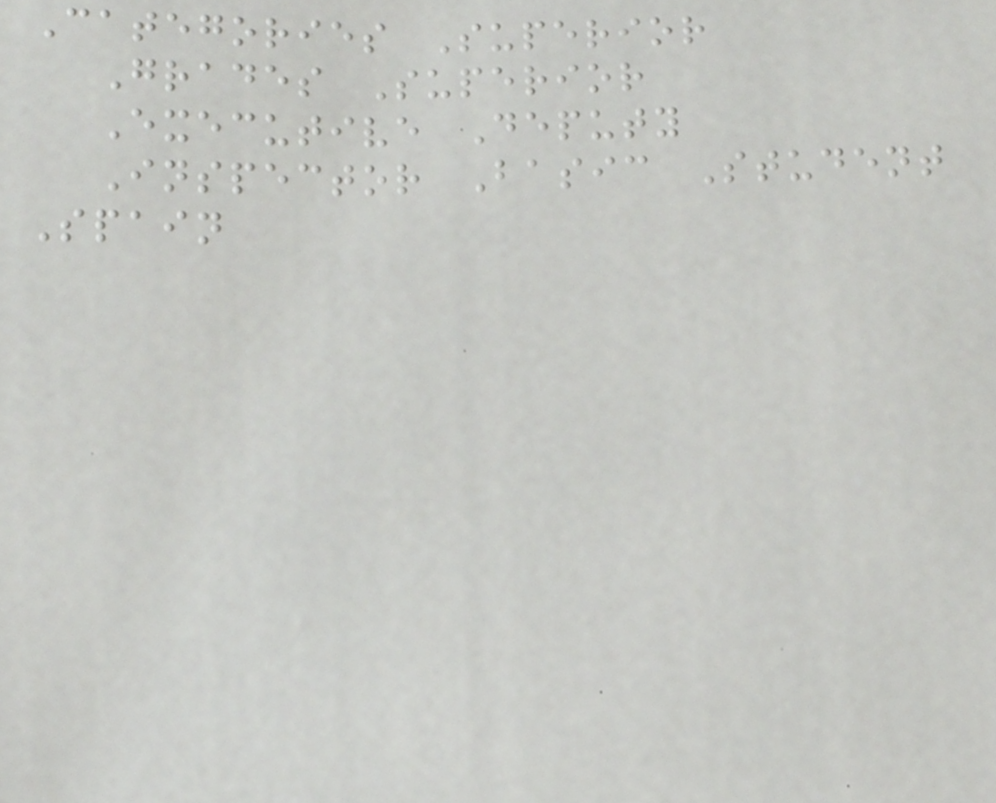Categories Superior
Grades Superior
Executive Deputy
Inspector Basic Student
Spain
